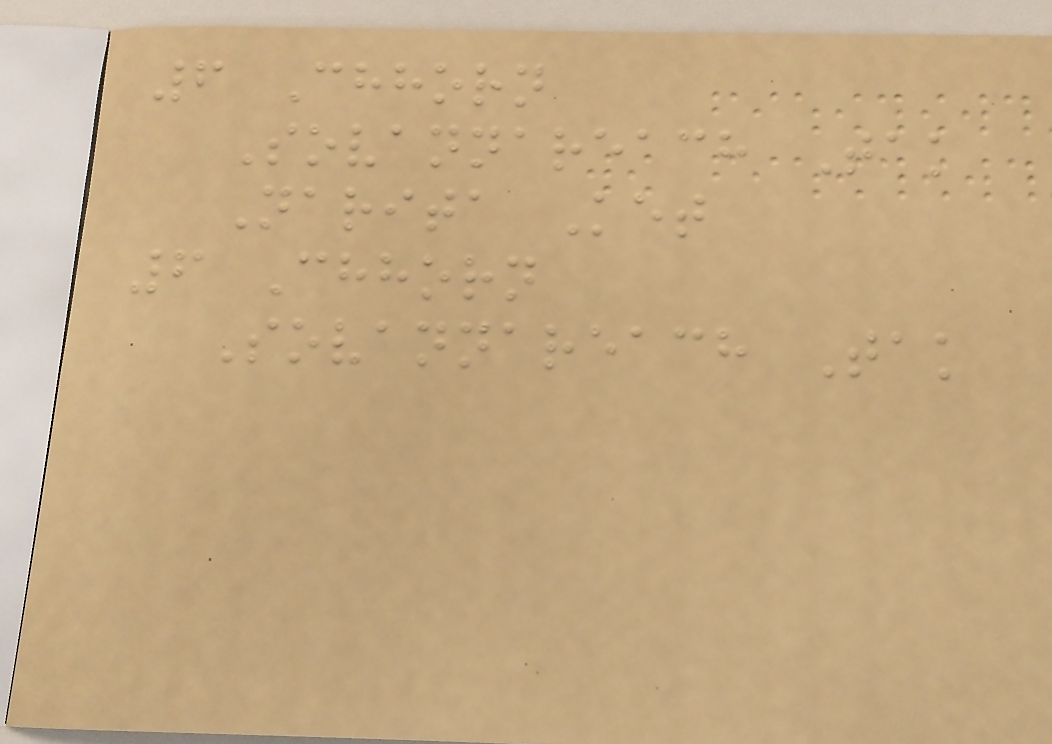6 Chhorn
Sovannareach Tak
Narita Ket
6 Chhorn
Sovannareach Tak
